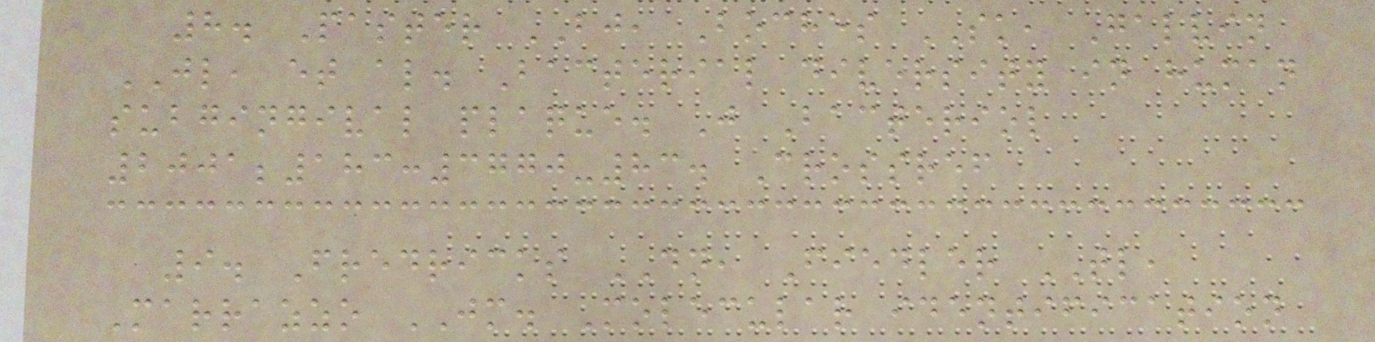8. Paster BJ, Boches SK, Galvin
JL, et al. Bacterial diversity in human
subgingival plaque. J Bacteriol
2001;183:3770-83. Crossref
9. Fredricks DN, Fiedler TL,
Marrazzo JM. Molecular identification
